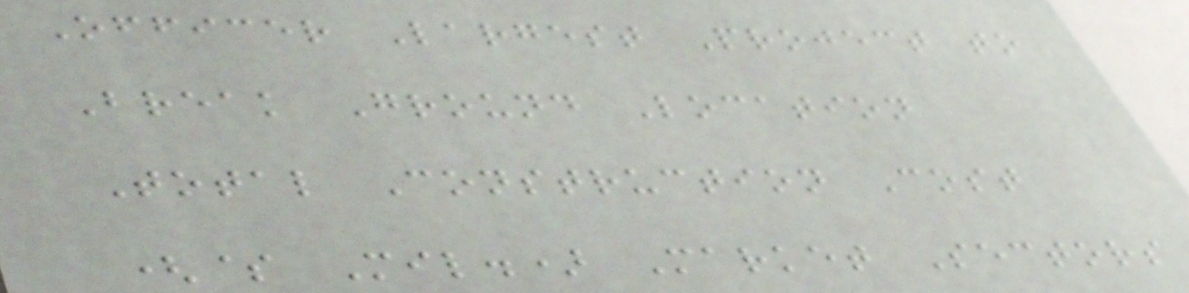Officer Largest Project to
Break Ground Location
Total Construction Cost
($ Mil.) Market Sectors
